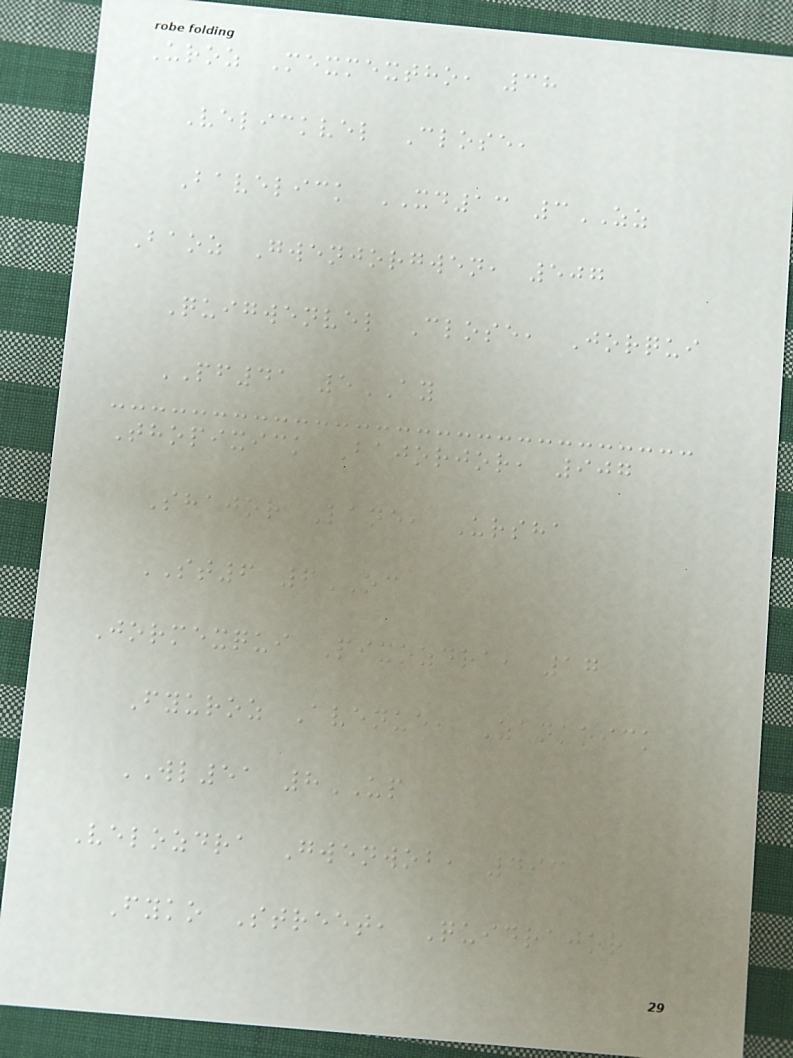Uroz Mexmextho, 38
Velickvel Close,
Bavelick XD13 3ZZ
Baoz Gwenjorgwen, 507
Quigwenvel Close, Jorqui
PF41 5AY
Thopixick Bajorjor, 907
Shajor Lane, Ursha
ST6 6OC
Jormexqui Pixozdra, 17
Fyuroz Avenue, Zankoick
WL51 8UP
Velozdra Gwenwob, 493
Fyko Street, Quidrajor
